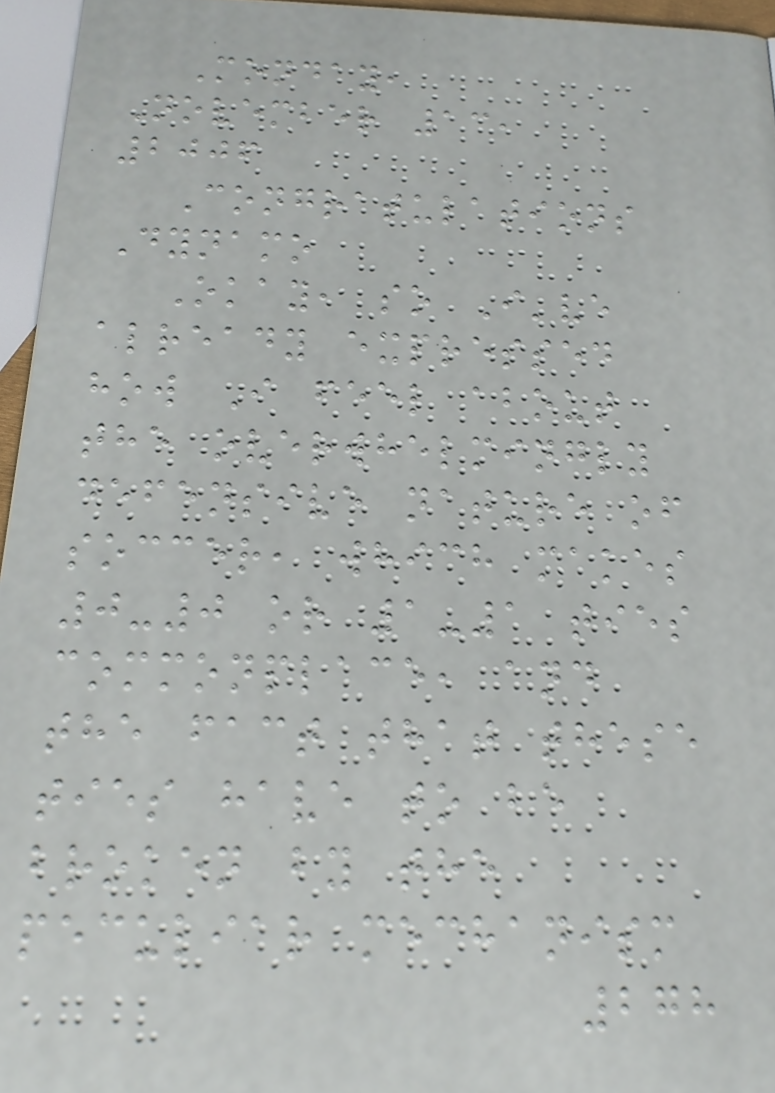Monday,
November 13,
2006
Congratulations
Dynamo
Okay, so I've
already expressed
how I feel about
the overwhelmingly
defensive nature of
soccer, which makes
0-0 or 1-1 ties
commonplace, and
the fact that these
ties have to be
broken by the
peculiar mechanism
278
